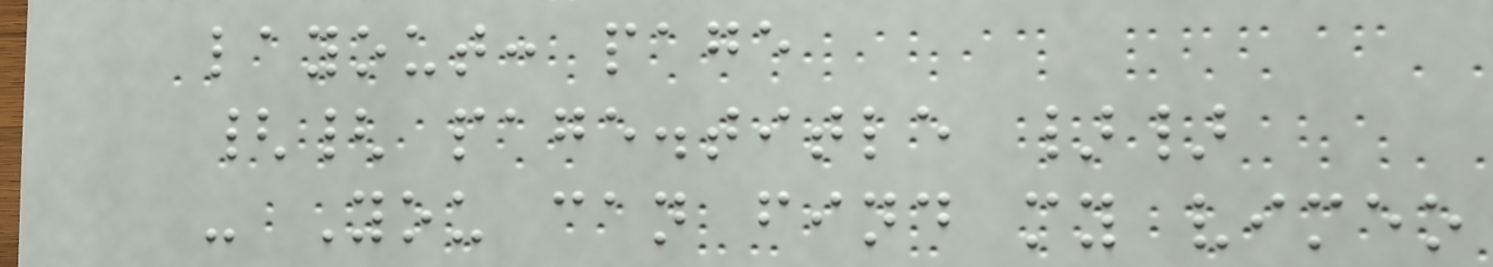layout: page
{{ page.title }}
- You can find my vimeo
